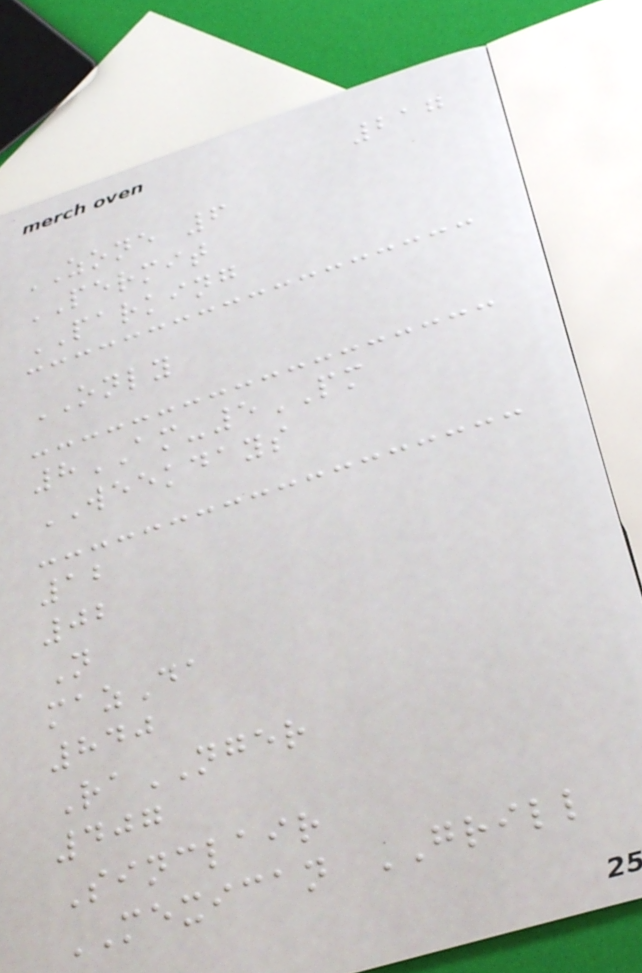217
ZONE 6
PERMIT
PARKING
ONLY
8AM-5PM
WEEKDAYS
12
02
N
mazDa
840
RaNGER
407
Sinclair
MEXICAN GRILL
